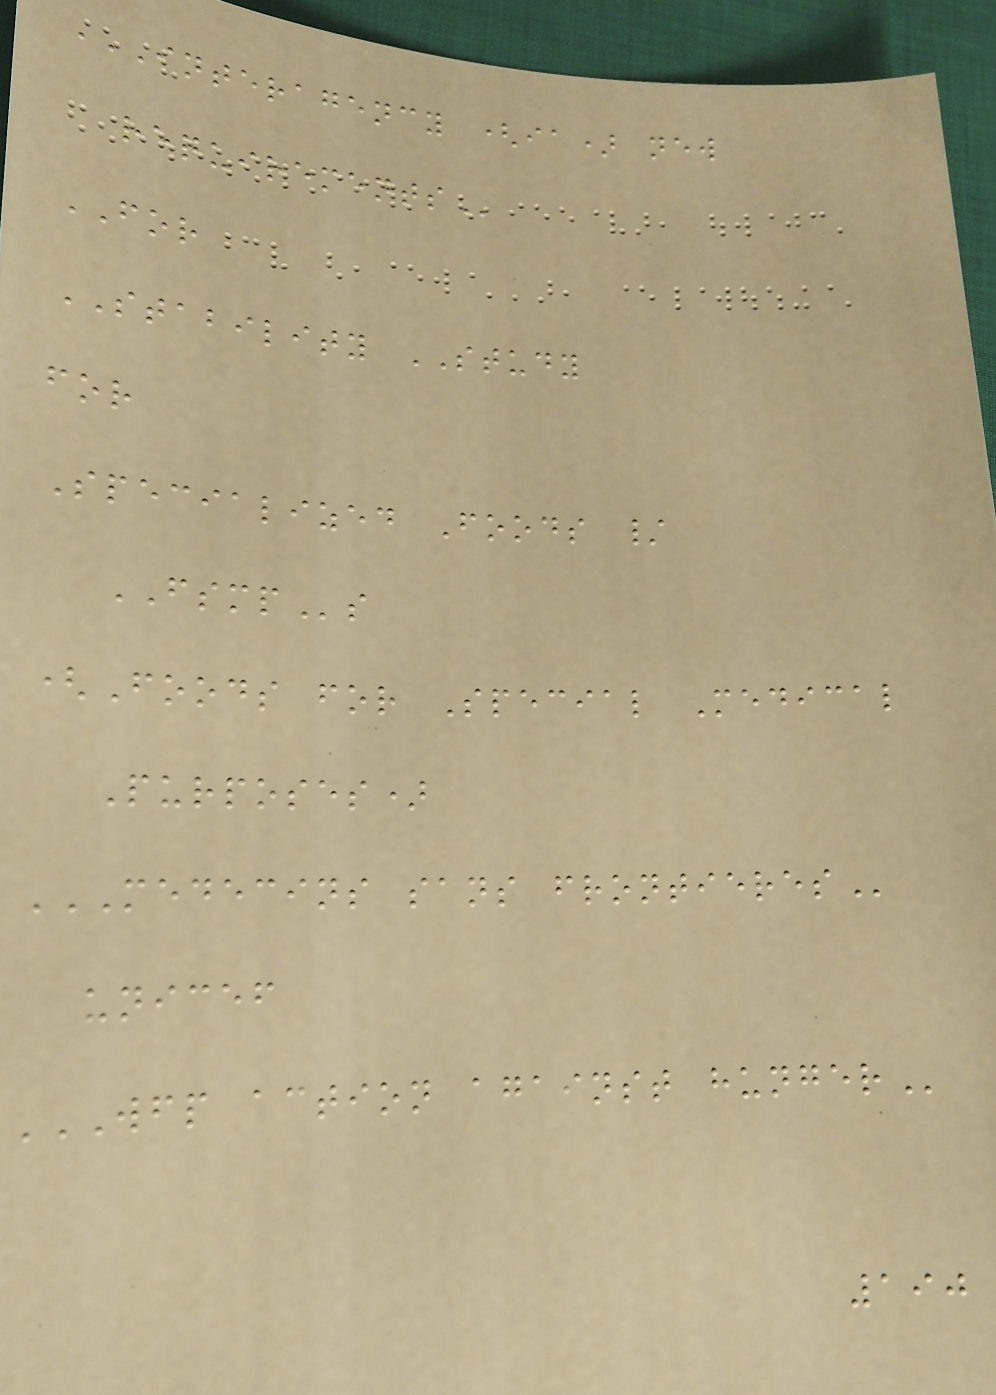INTERAGENCY (IA) NEW
REQUIREMENTS
FOR
STABILITY STUDY
for
Specialized Foods /
FSMPs
(Foods for Special Medical
Purposes)
MEDECINS SANS FRONTIERES
unicef
WFP ACTION AGAINST HUNGER
190
